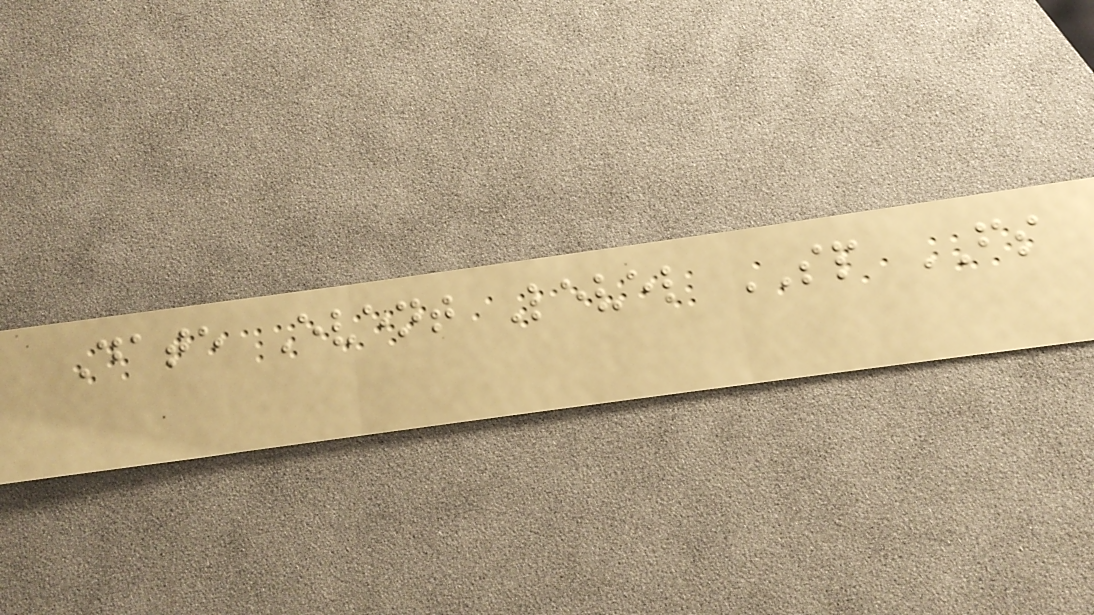Date Event Level SP FS
